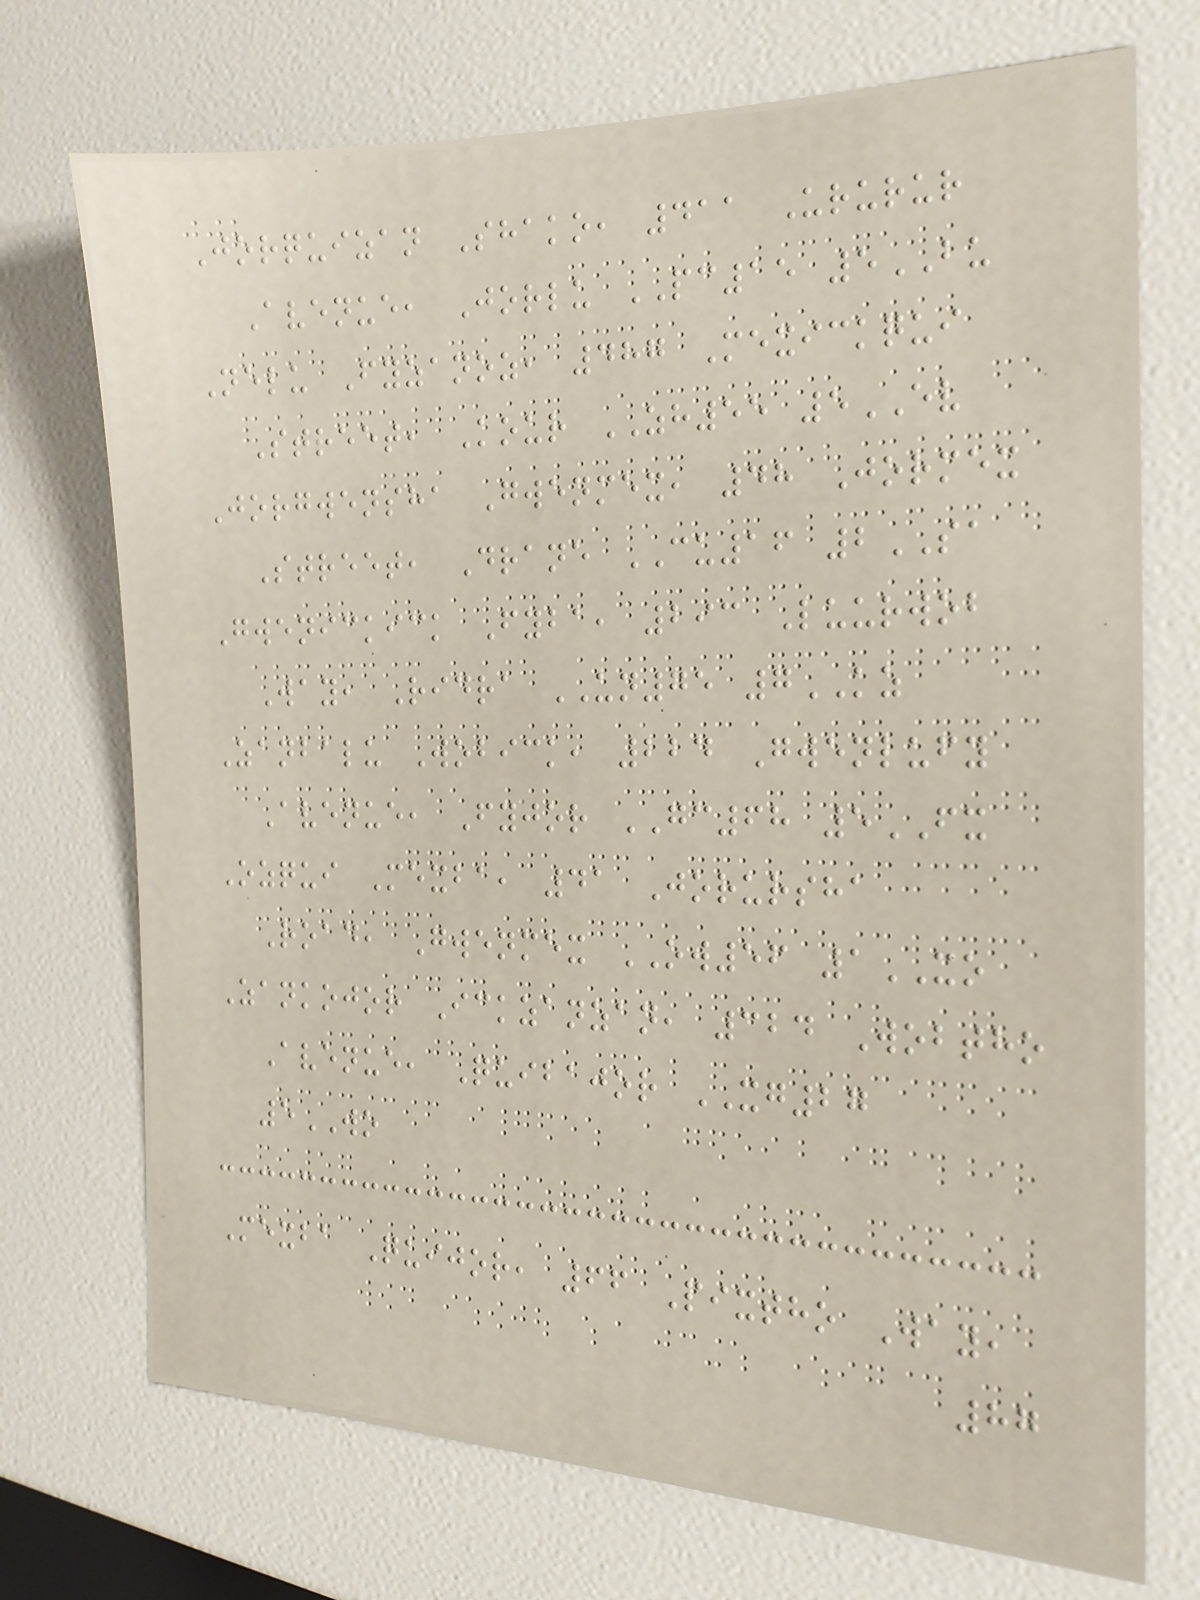Jorquizan Shako, 411 Ururur
Avenue, Jorlu PC15 5BU
Nelu Fyzanoz, 487 Mexickqui
Street, Kour ZH55 5EV
Jorgwensha Gwenmex, 48 Jormex
Street, Drane CU16 2SA
Gwenickick Fyba, 293 Luurwob
Way, Ridra UN75 7KZ
Zanbalu Wobick, 224 Gwenlufy
Avenue, Fyjor GC68 5FX
Ozqui Mexba, 41 Jorursha
Road, Gwenmex OW56 1XO
Zankojor Ickzanzan, 324 Wobtho
Avenue, Quibajor XG27
5WO
Mexba Quijor, 66 Pixtho Way,
87
